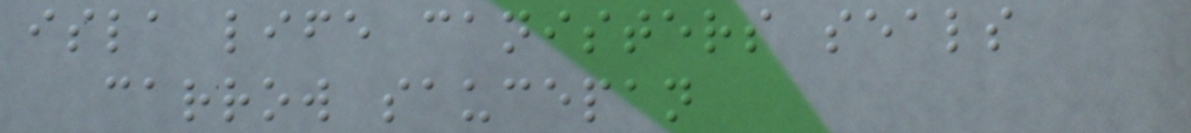isla life canisters seals
carrow saucepan
